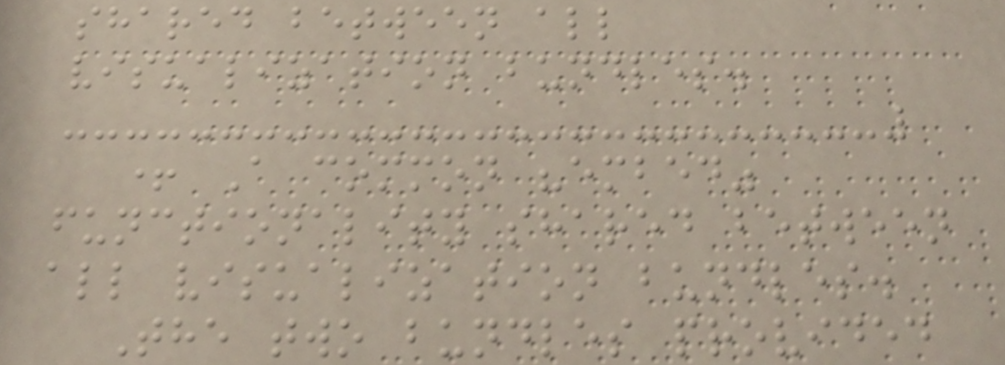shared between all
visualization bundles.
+ A common "embed"
functionality shared between
all visualization bundles.
The two bundles provided
